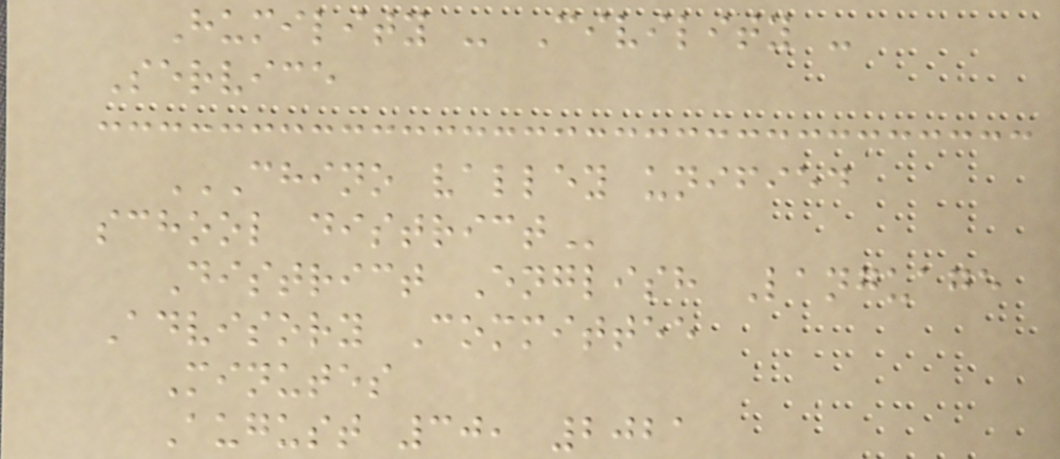Humility - Civility -
Service
CHINO VALLEY UNIFIED
SCHOOL DISTRICT
District English Language
Advisory Committee
Minutes
August 30, 2021
